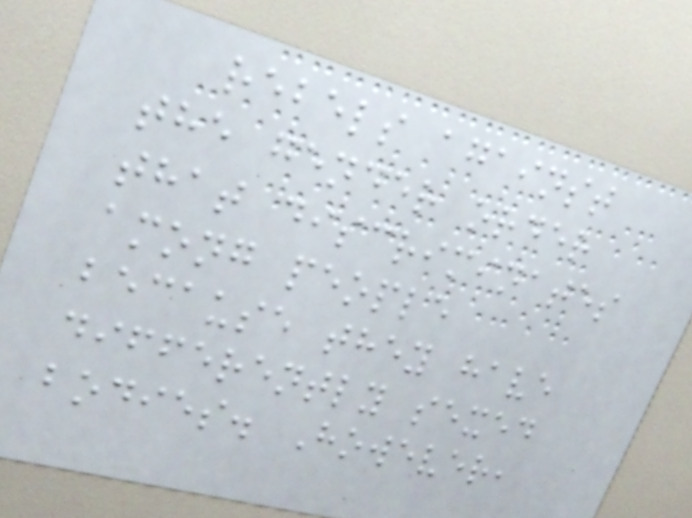rebels against
the gender order
that discriminates
among people
because they have
differently sexed
bodies. However,
